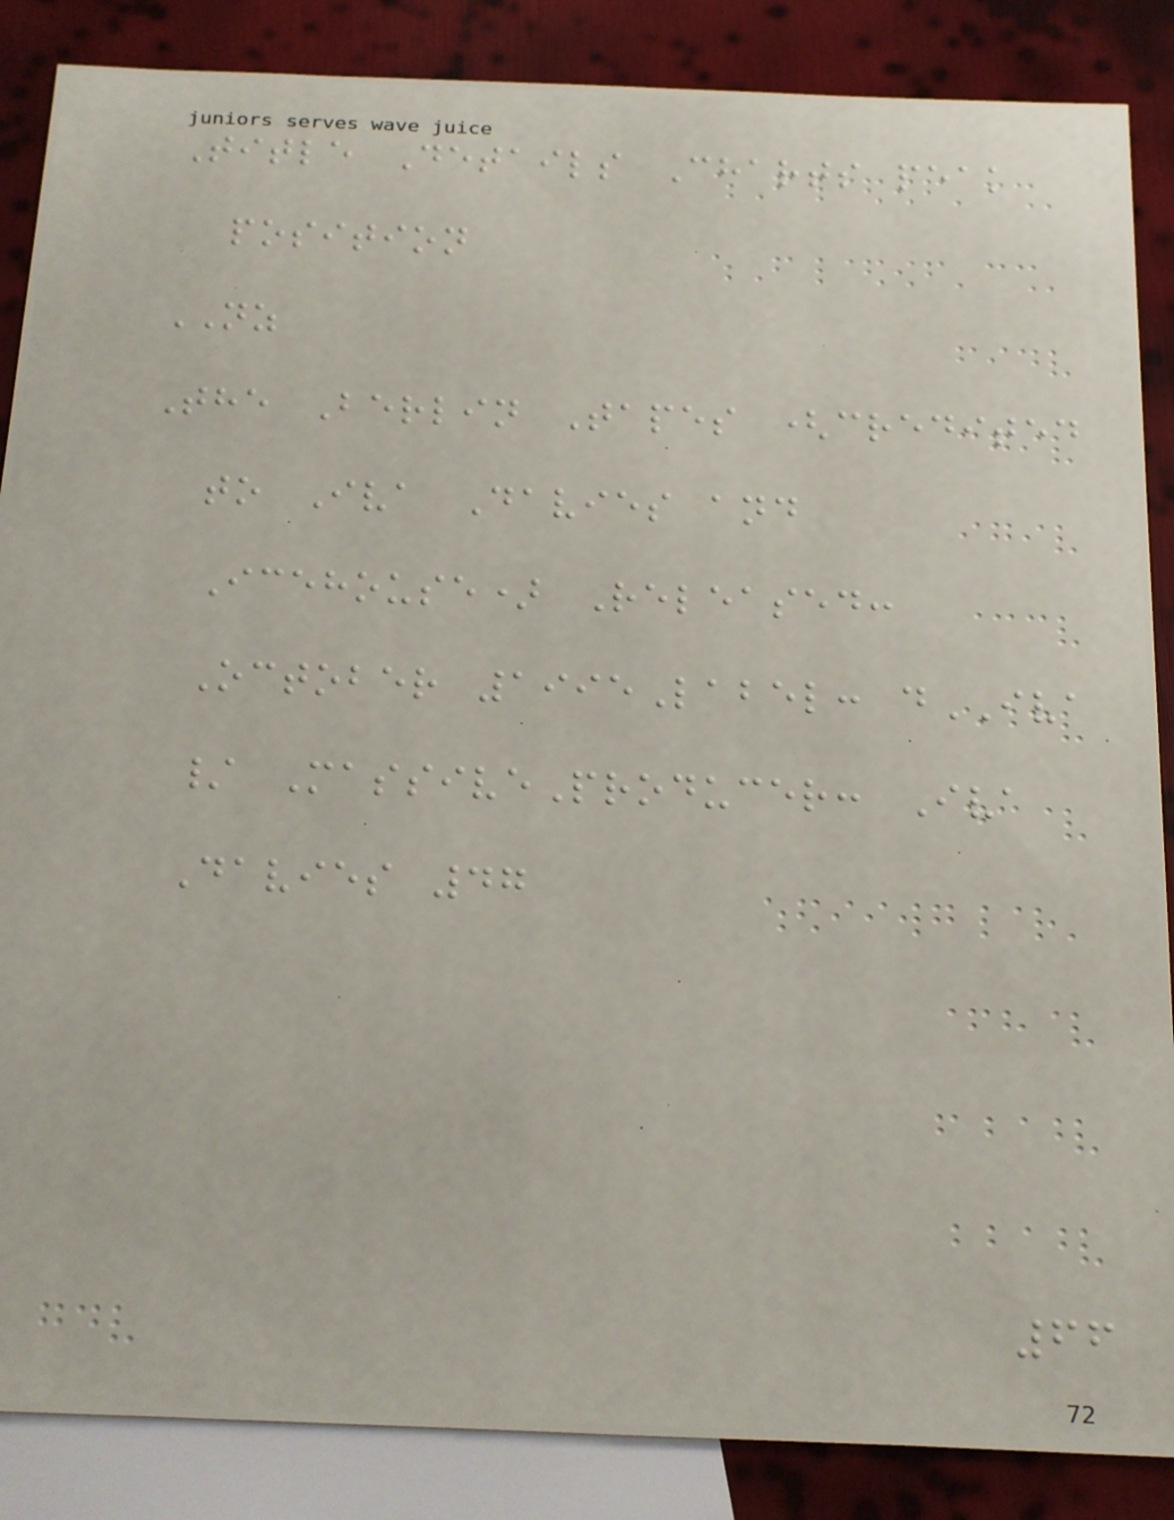Title Details Charts peak
position
NZ
The Berlin Tapes (credited
to Iva Davies and
Icehouse) Released:
October 1995Label: dIVA
/ MassiveProducer: Iva
Davies 47
66
